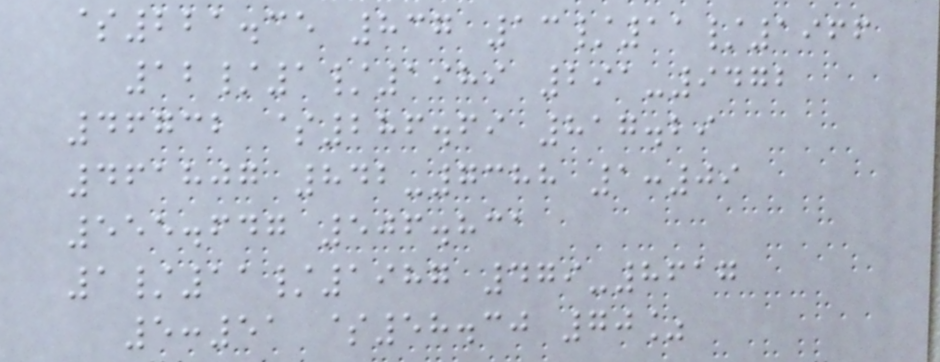$221.35 837 13/11/1966
12/1/1989 291-9472
46732 $286.69 817.29
461807 842-7388 1:09
555.647 506.831
1/11/1987 479-8617
5:51 $58.30 70%
